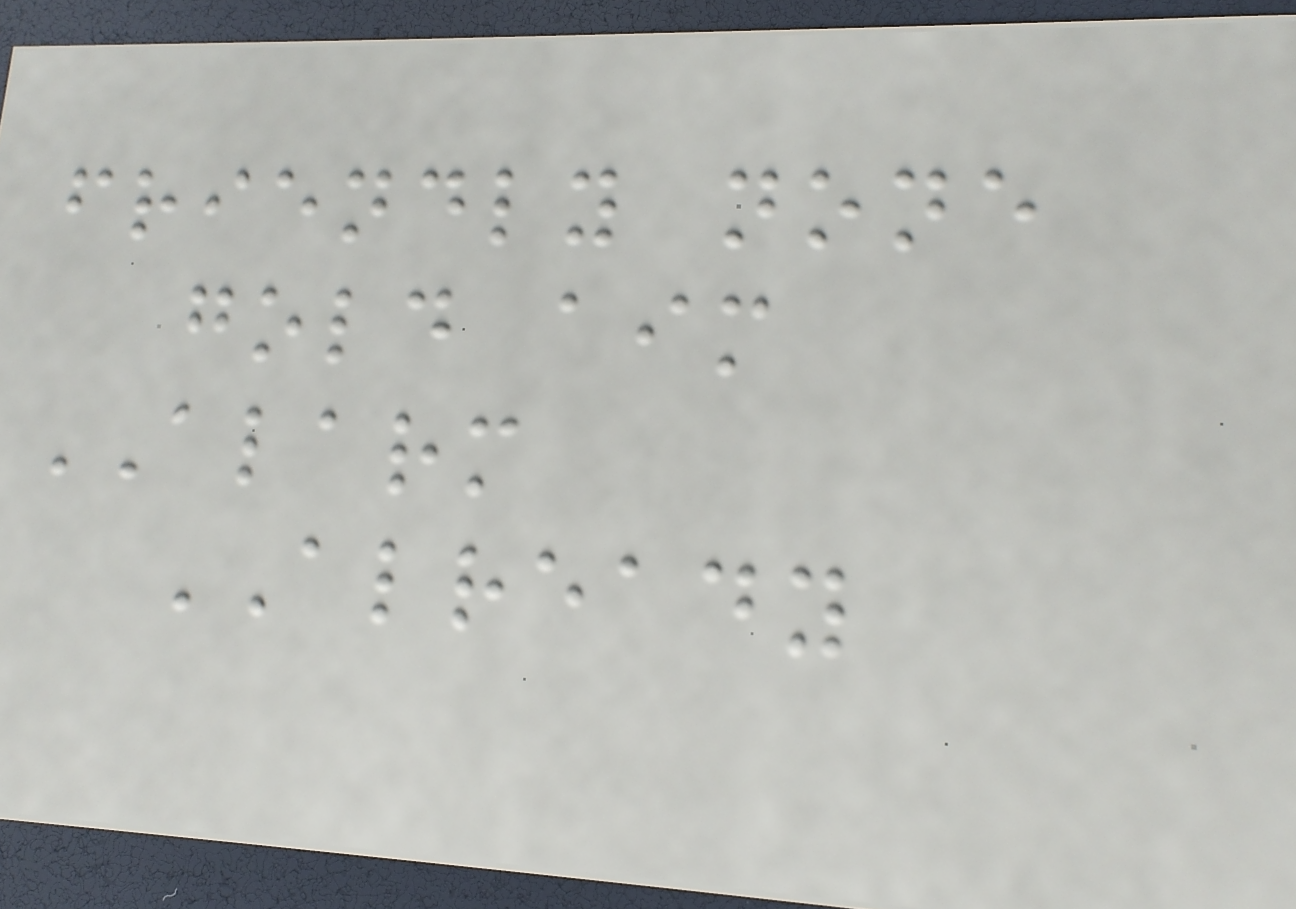friendly none
gold aim
ALARM
ALREADY
